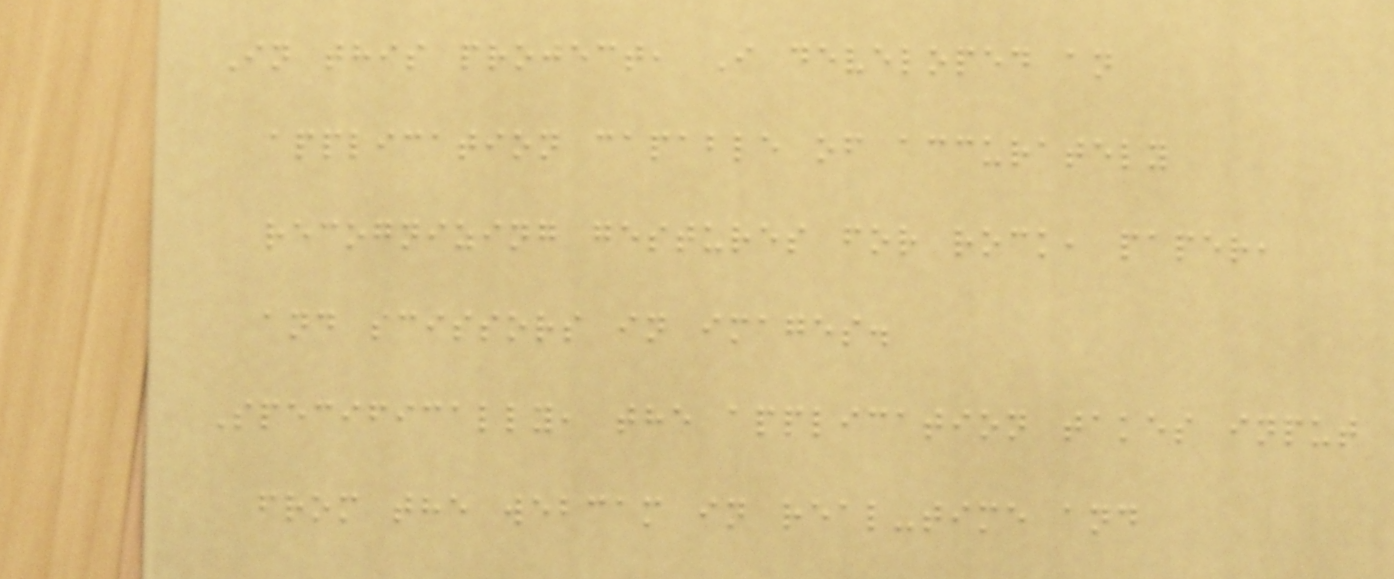In this project, I developed an
application capable of accurately
recognizing gestures for rock, paper,
and scissors in images.
Specifically, the application takes input
from the webcam in real-time and
